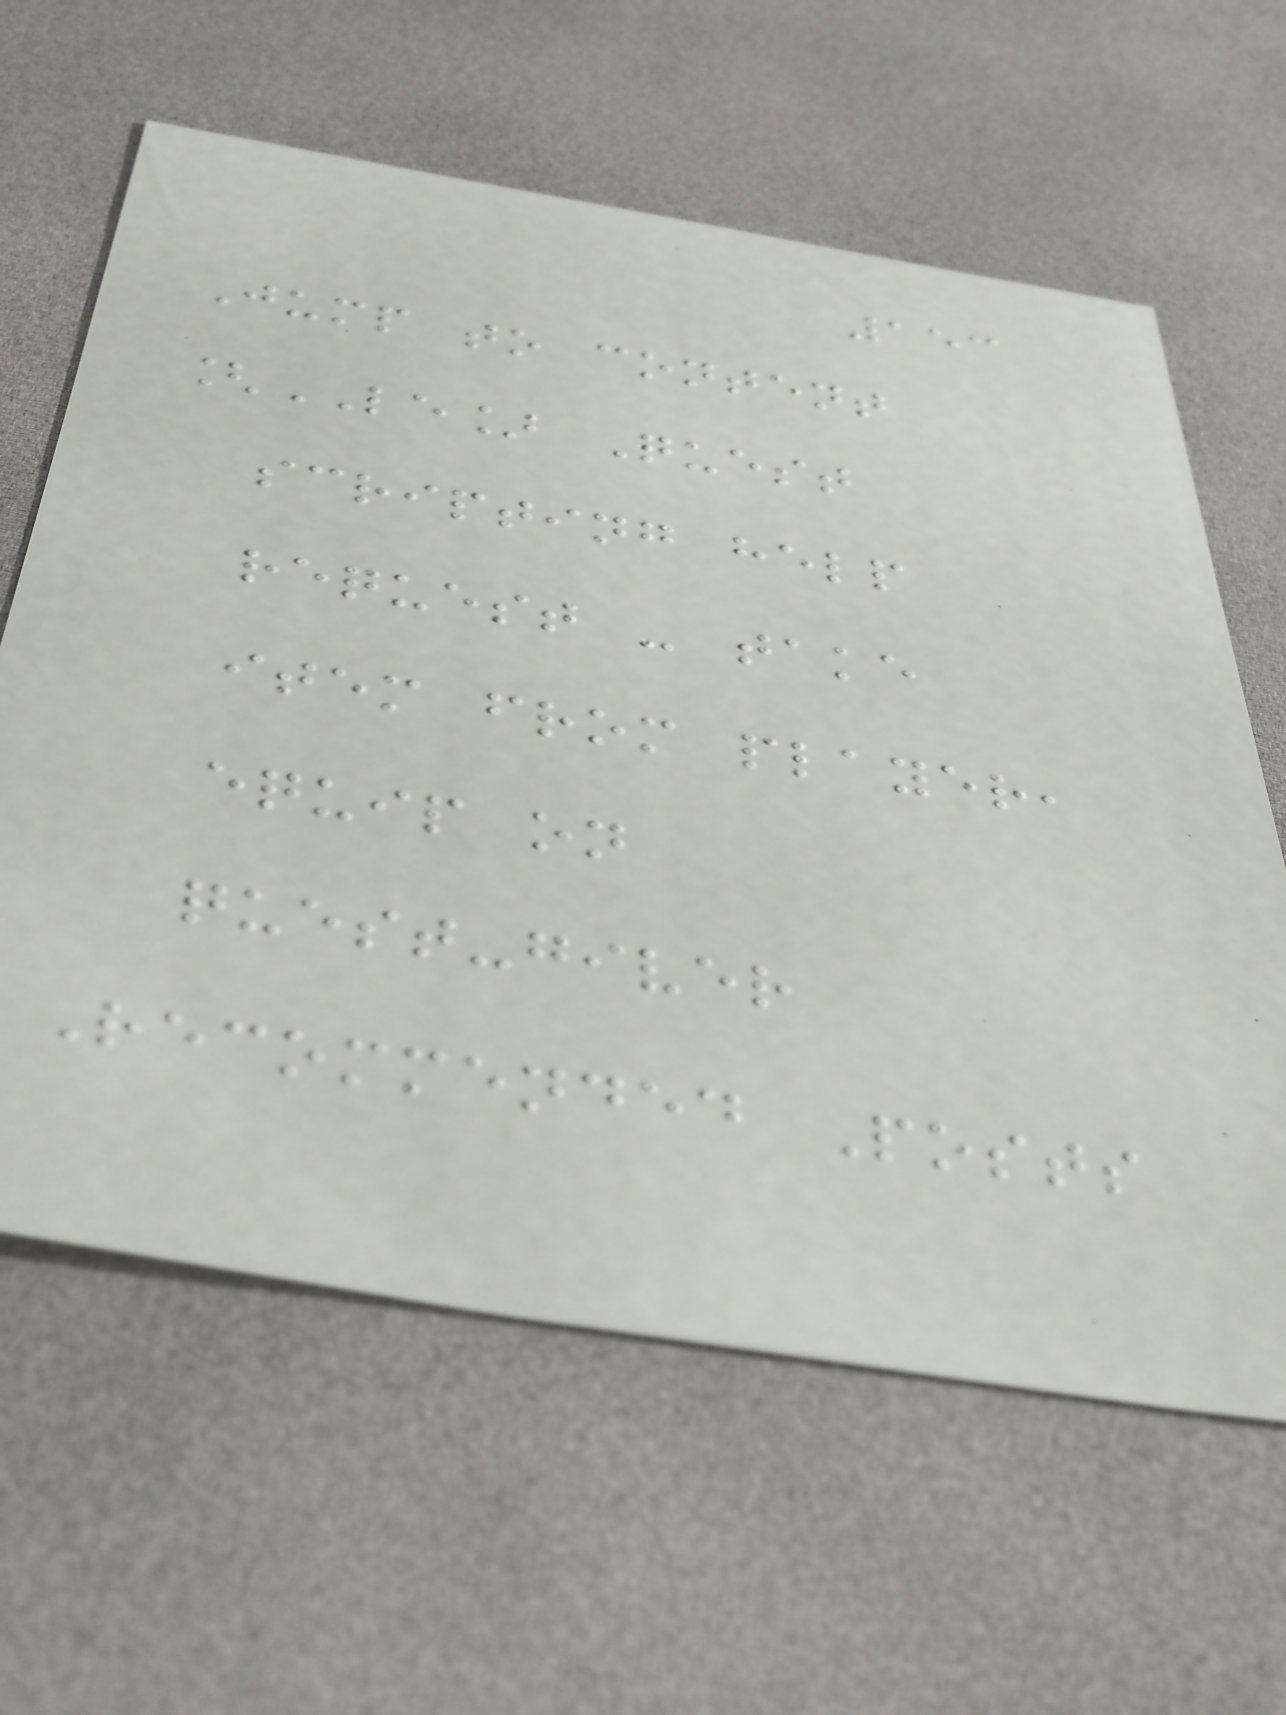153
Jump to content
[LE] Quest
scripting help
request - take
item from player,
equip on
quest-giver
Recommended Posts
